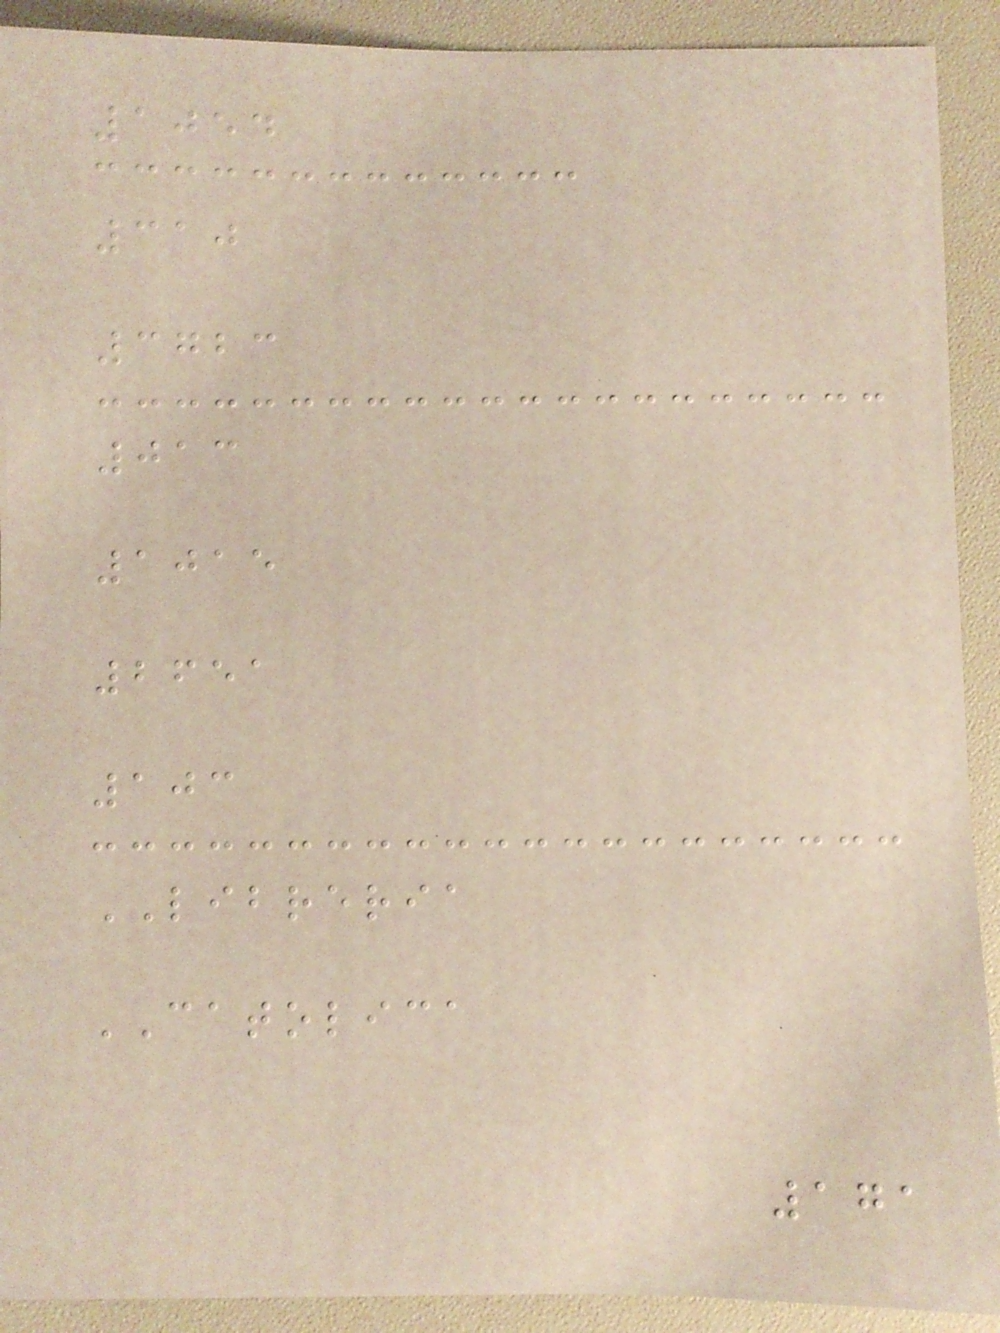1054
310
3723
013
1015
2651
103
LIBRERIA
CATOLICA
171
